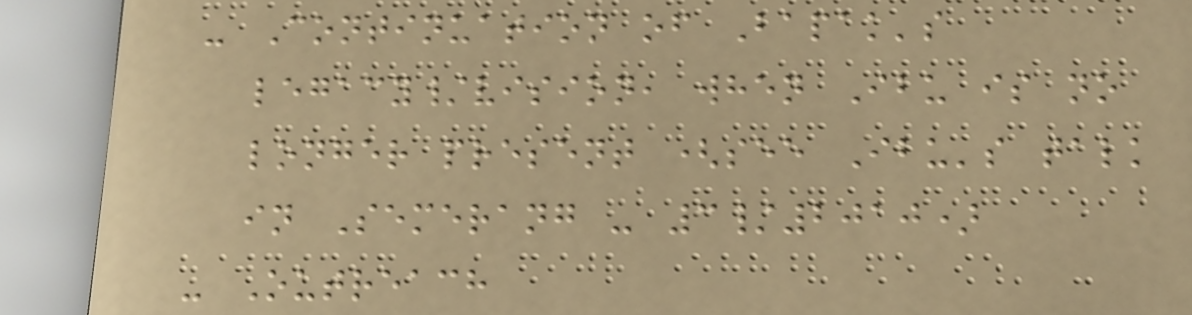- Continuation of Bapak's
legacy/vision, when Ibu is no
longer present (see Ibu's talk
in Semerang - 3/2010)
- Outreach
